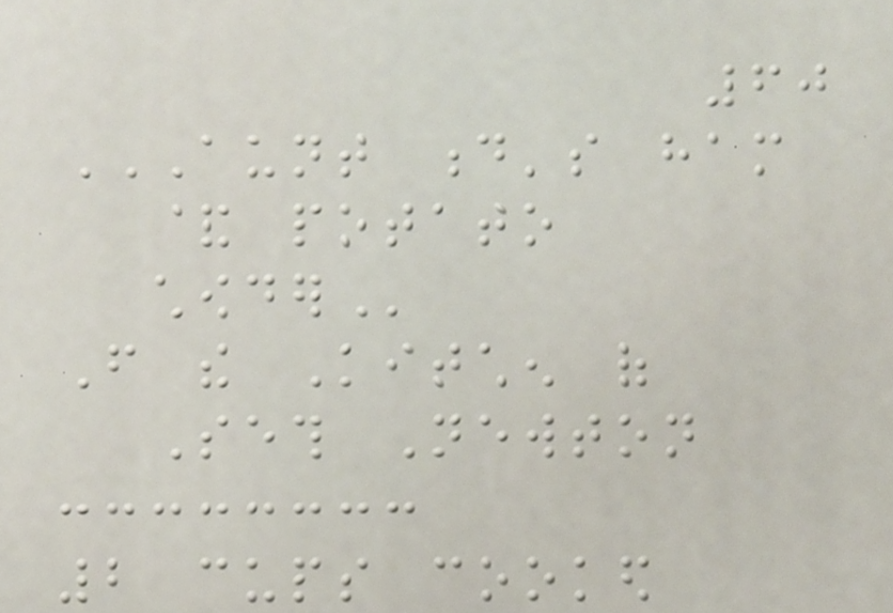60
AUNT D'S HAM
& POTATO
CHOWDER
From the Kitchen of
Seth Newton
2 cups cooked
